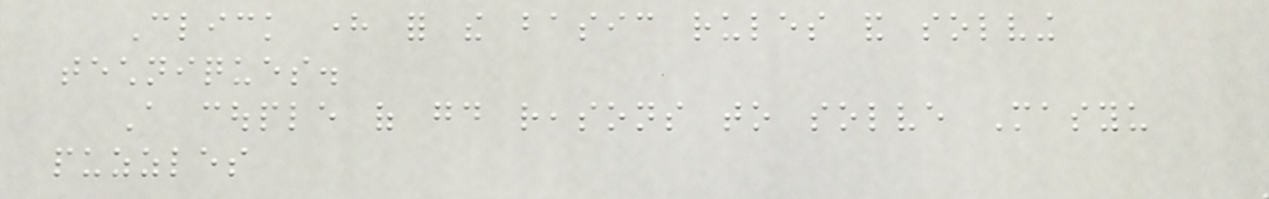Click here for the basic rules and solving
techniques.
A couple of good reasons to solve Masyu
puzzles
